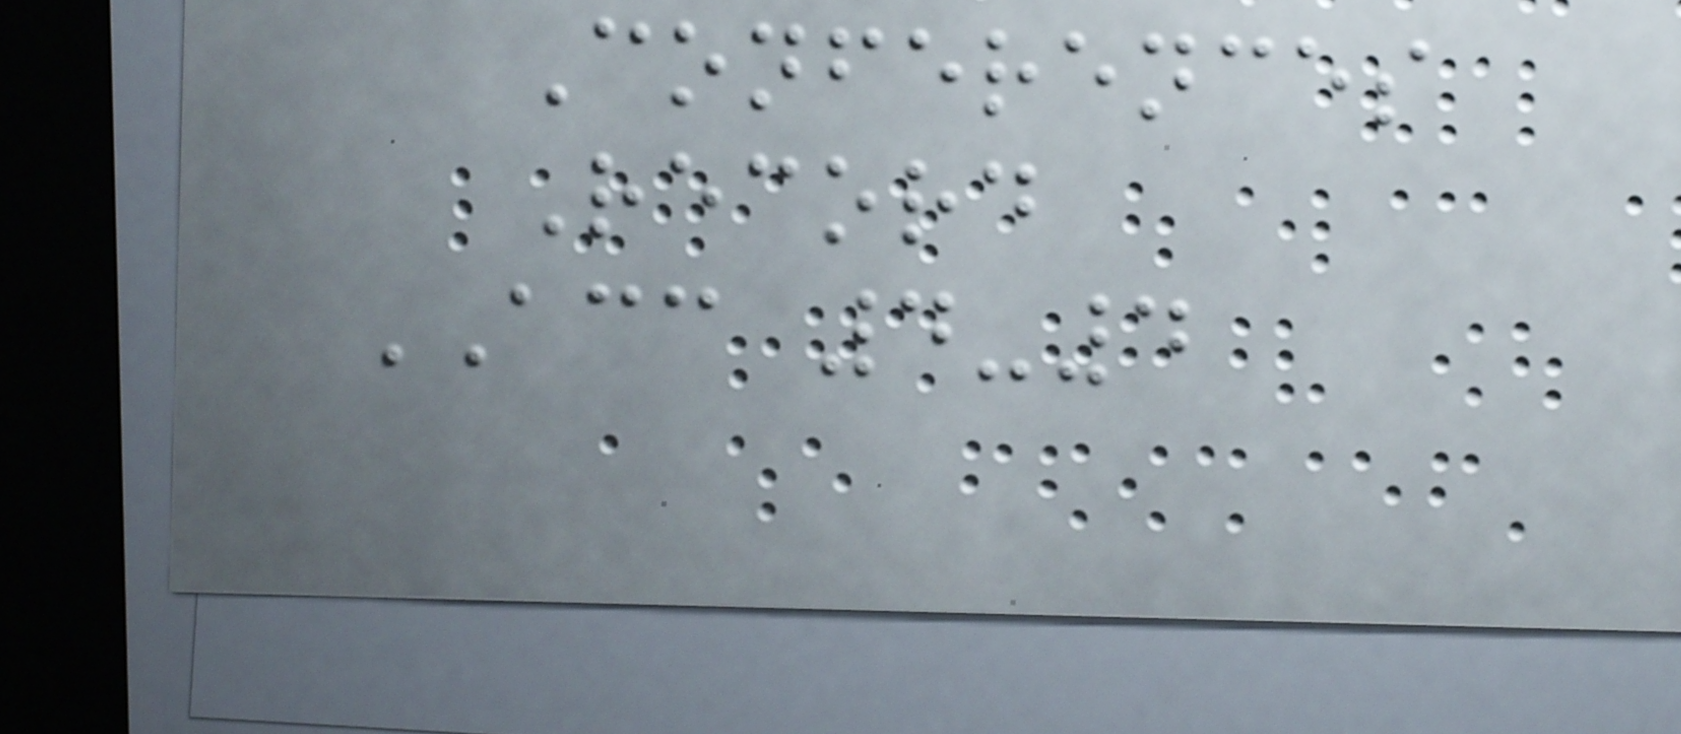Conferences
Record
ACC 4-4
